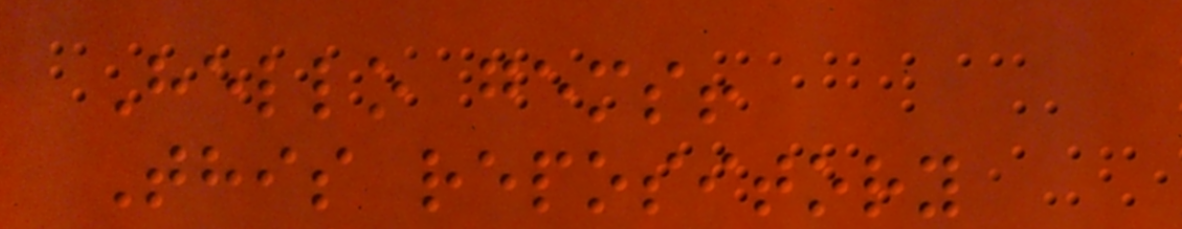Hello gems!
This repository
